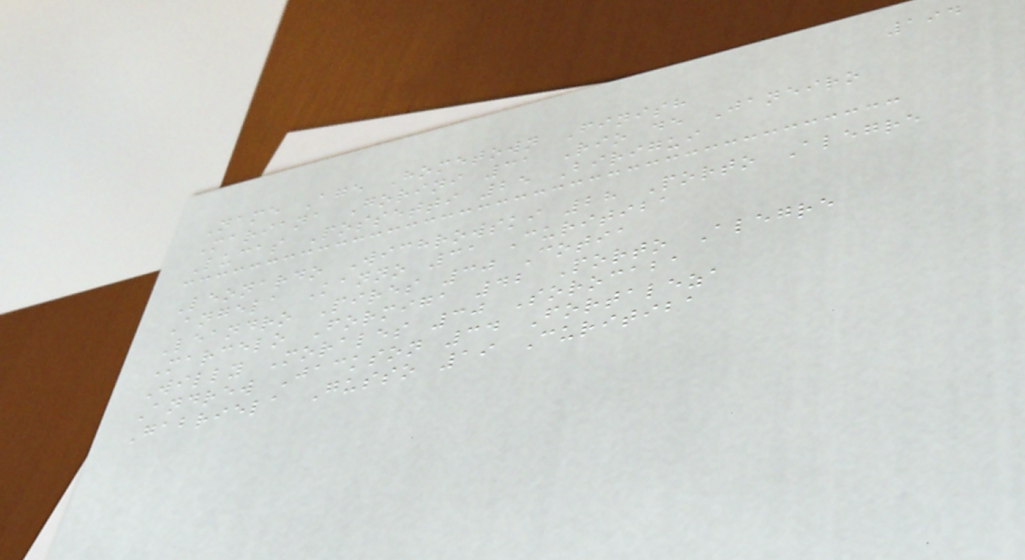194
Name Age Hometown Finish
Mariana Gorini 31 Rio de Janeiro
Lucas Possetti 25 Birigui
Leonardo Wichrowski 28 Porto Alegre
Angela Kanno 31 Curitiba
Leandro Pires 30 Cotia
Marcelo Formiga 42 Porto Alegre
Willy Morales 30 Sorocaba
Andrew Jackson 34 Fortaleza
Gabriela Gusso 19 Curitiba
